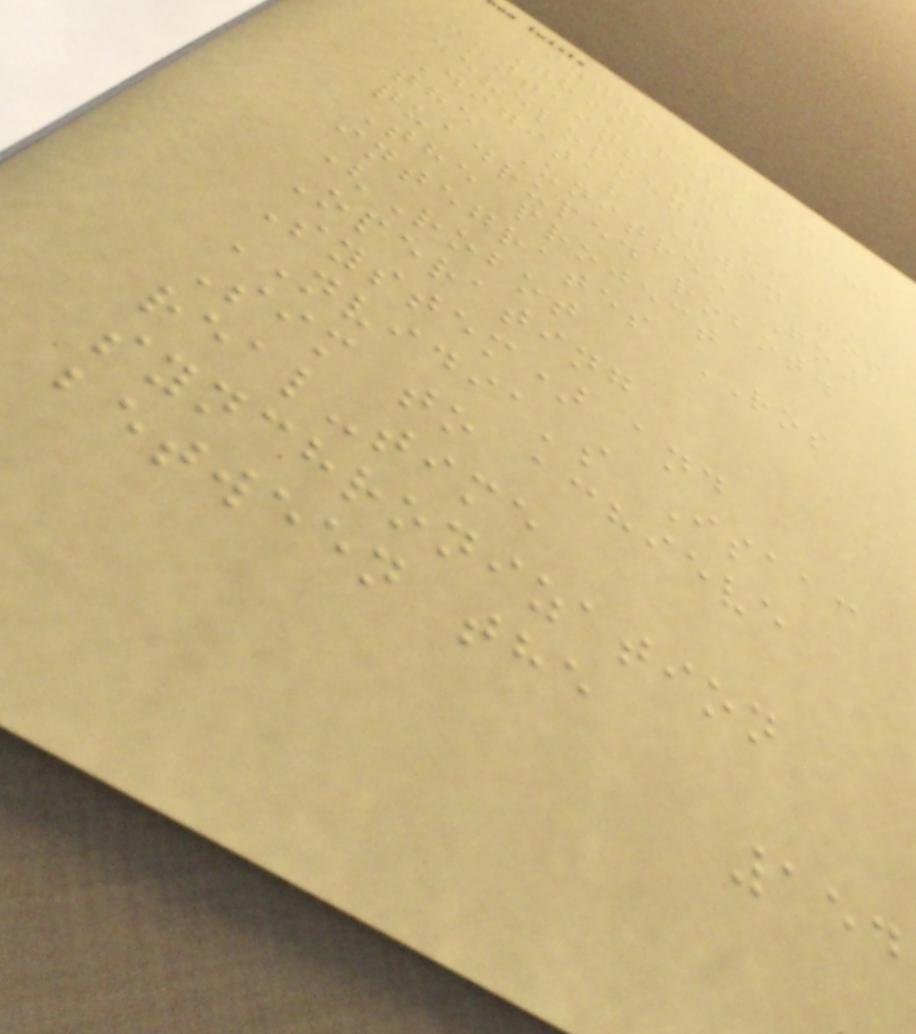Introduction
This repository
contains the
development of a
Digital Twin for
the Unitree Go1
quadruped robot.
The project
integrates ROS
(Robot
Operating
System) and
NVIDIA's Isaac
Sim to achieve
real-time
synchronization
between the
154
